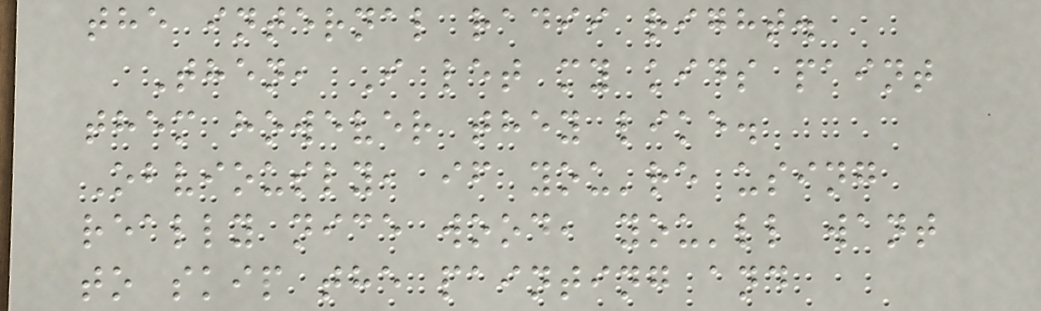the internal radii right.
Then, I let my kids paint
them however they like.
Obviously, if you're using
really nice wood, you'll want
to skip the painting and
